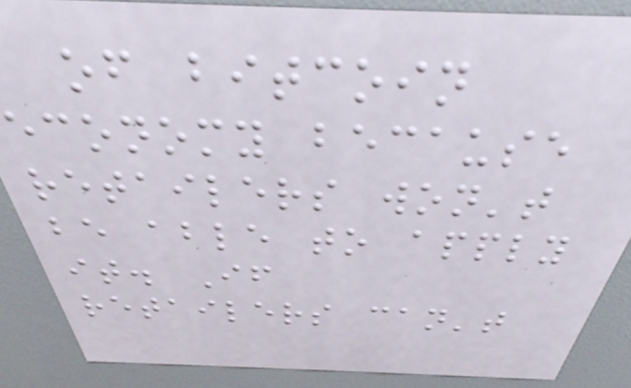of bitcoin
economy because
retailers won't
be able to apply
it. If
retailers can't
